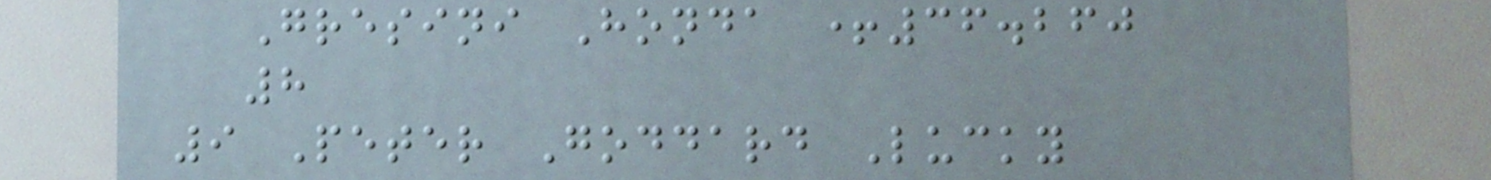Gresini Honda +36.260
8
9 Peter Goddard Lucky
